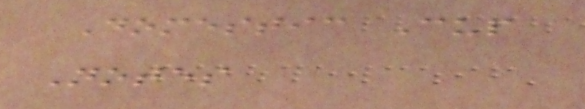Domestic Cup
Notes
